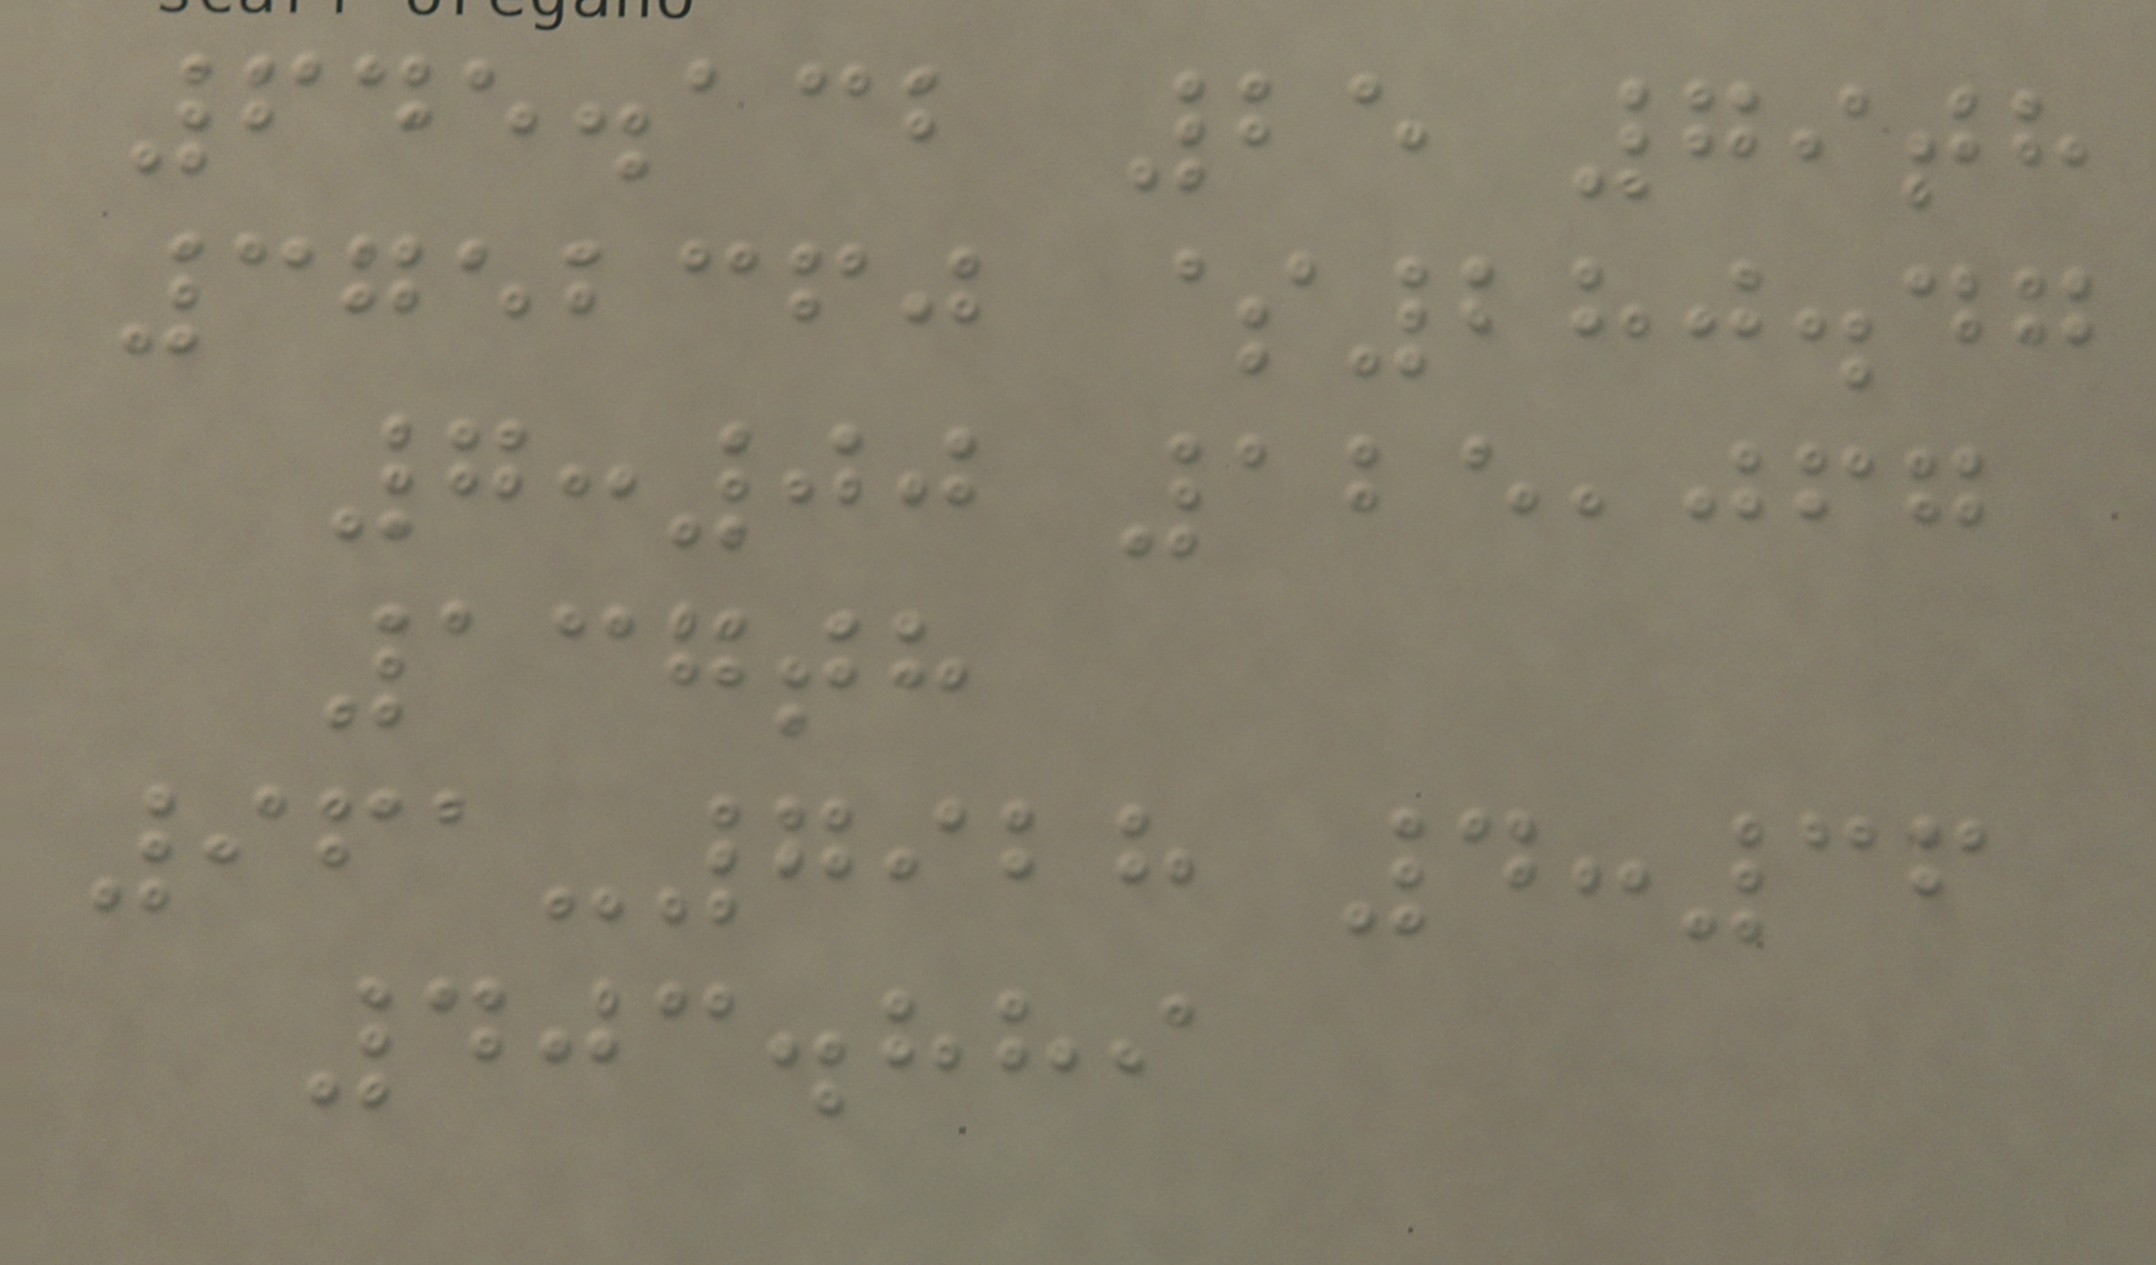645.132 25 79th
3752360 $280.47
7:00 125,067
137th
961-7928 4:36
403.889
